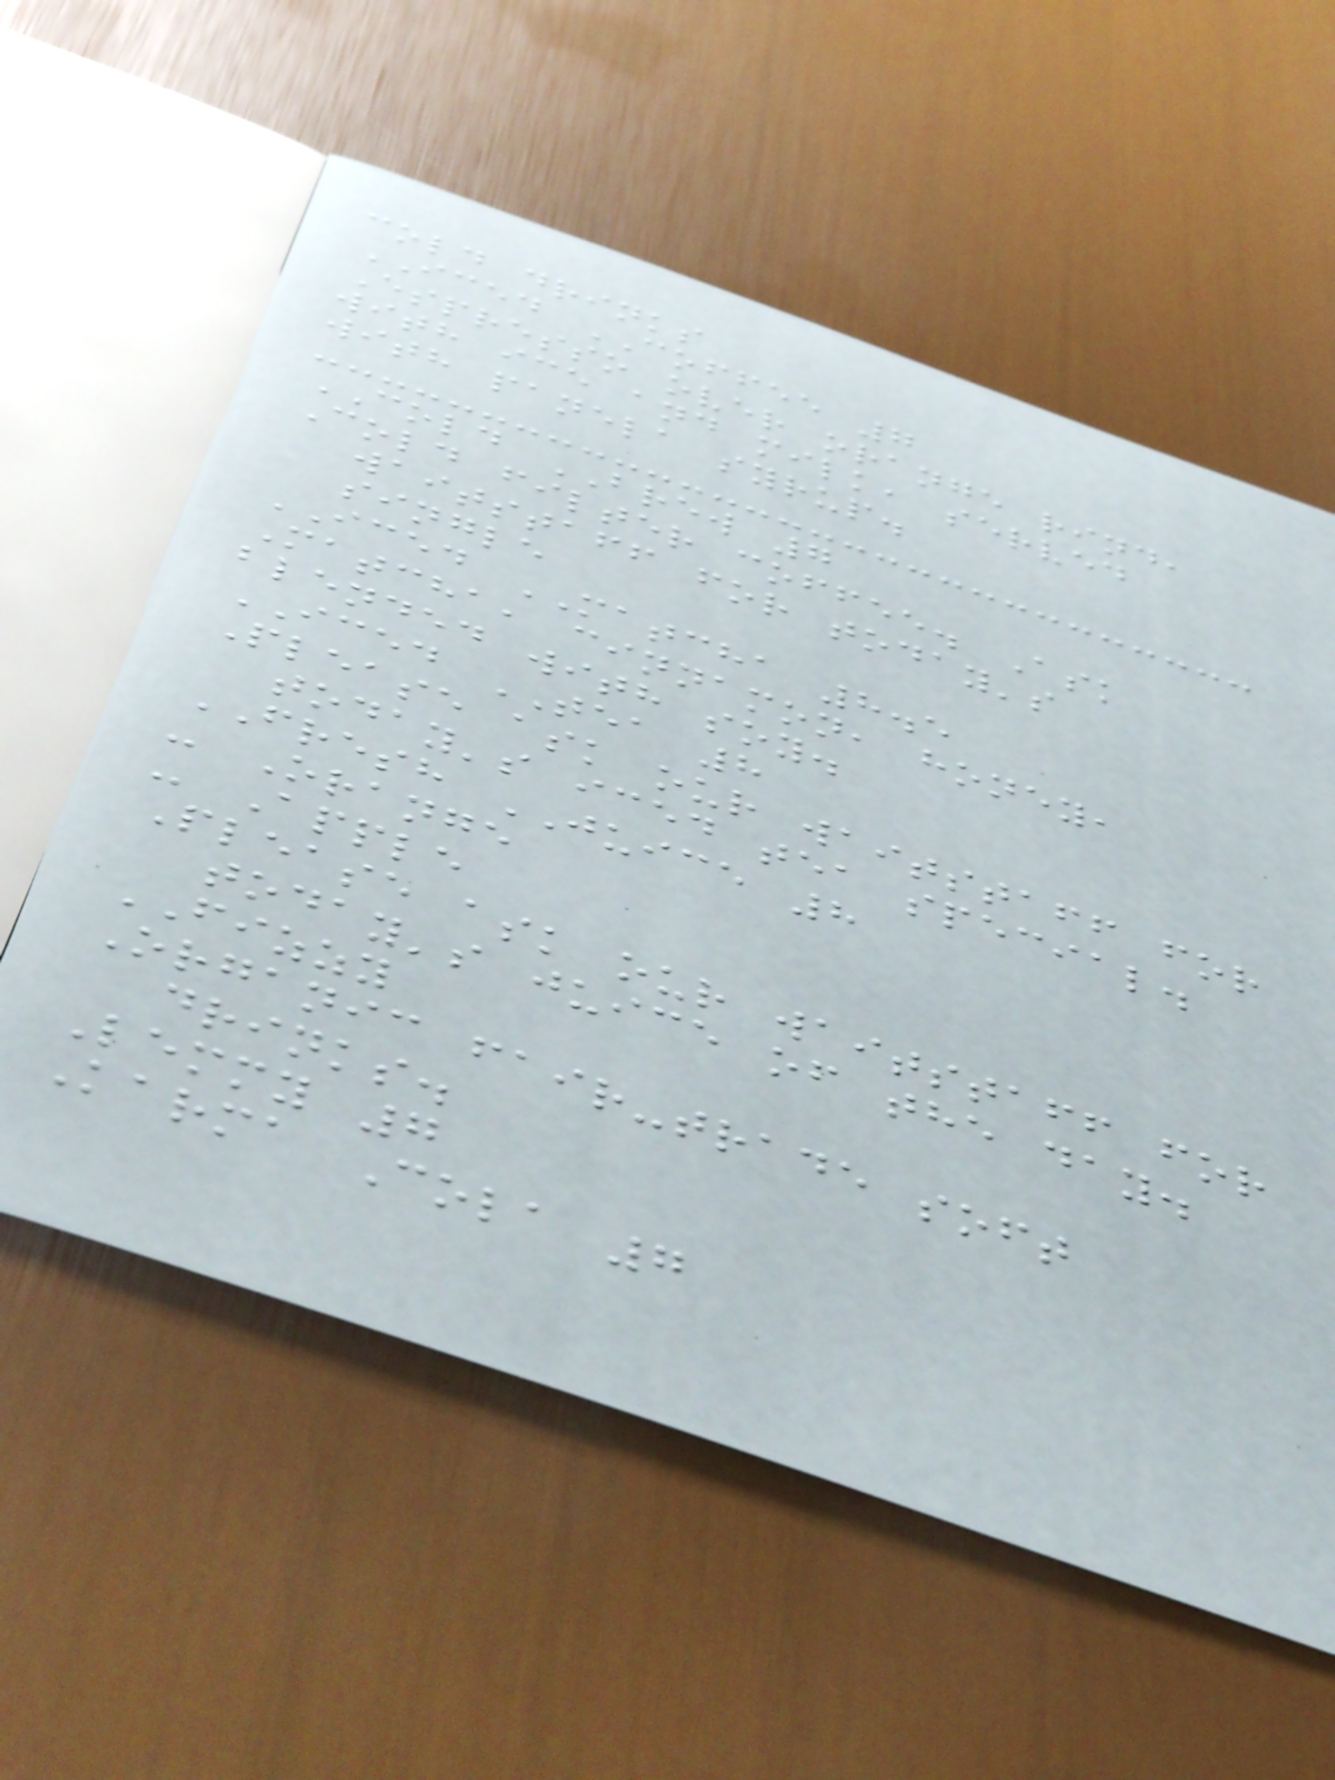cold drinks
ICED COFFEE 7
Espresso over orange rind,
with ice and milk, served
with panela syrup.
COLD BREW 7
Cold filter coffee. Ask
waitstaff for today's
single
ICED MATCHA 8.5
Matcha, cinnamon, honey,
blended with soy.
ICED TEA 8
Please ask our waitstaff for
today's iced tea special.
FRESH JUICE 8
- Orange
- Apple
Please ask our waitstaff for
today's juice of the day.
FIZZY
Organic fair-trade soft
drinks.
Lemmy 7
Karma Cola 7
